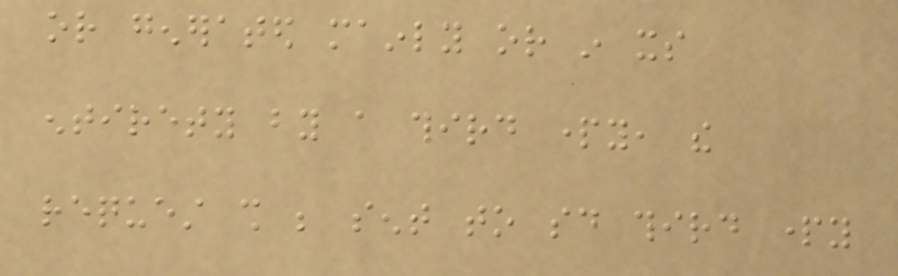or generated mainly or in its
entirety by a third party, the
request shall be sent to said third party
